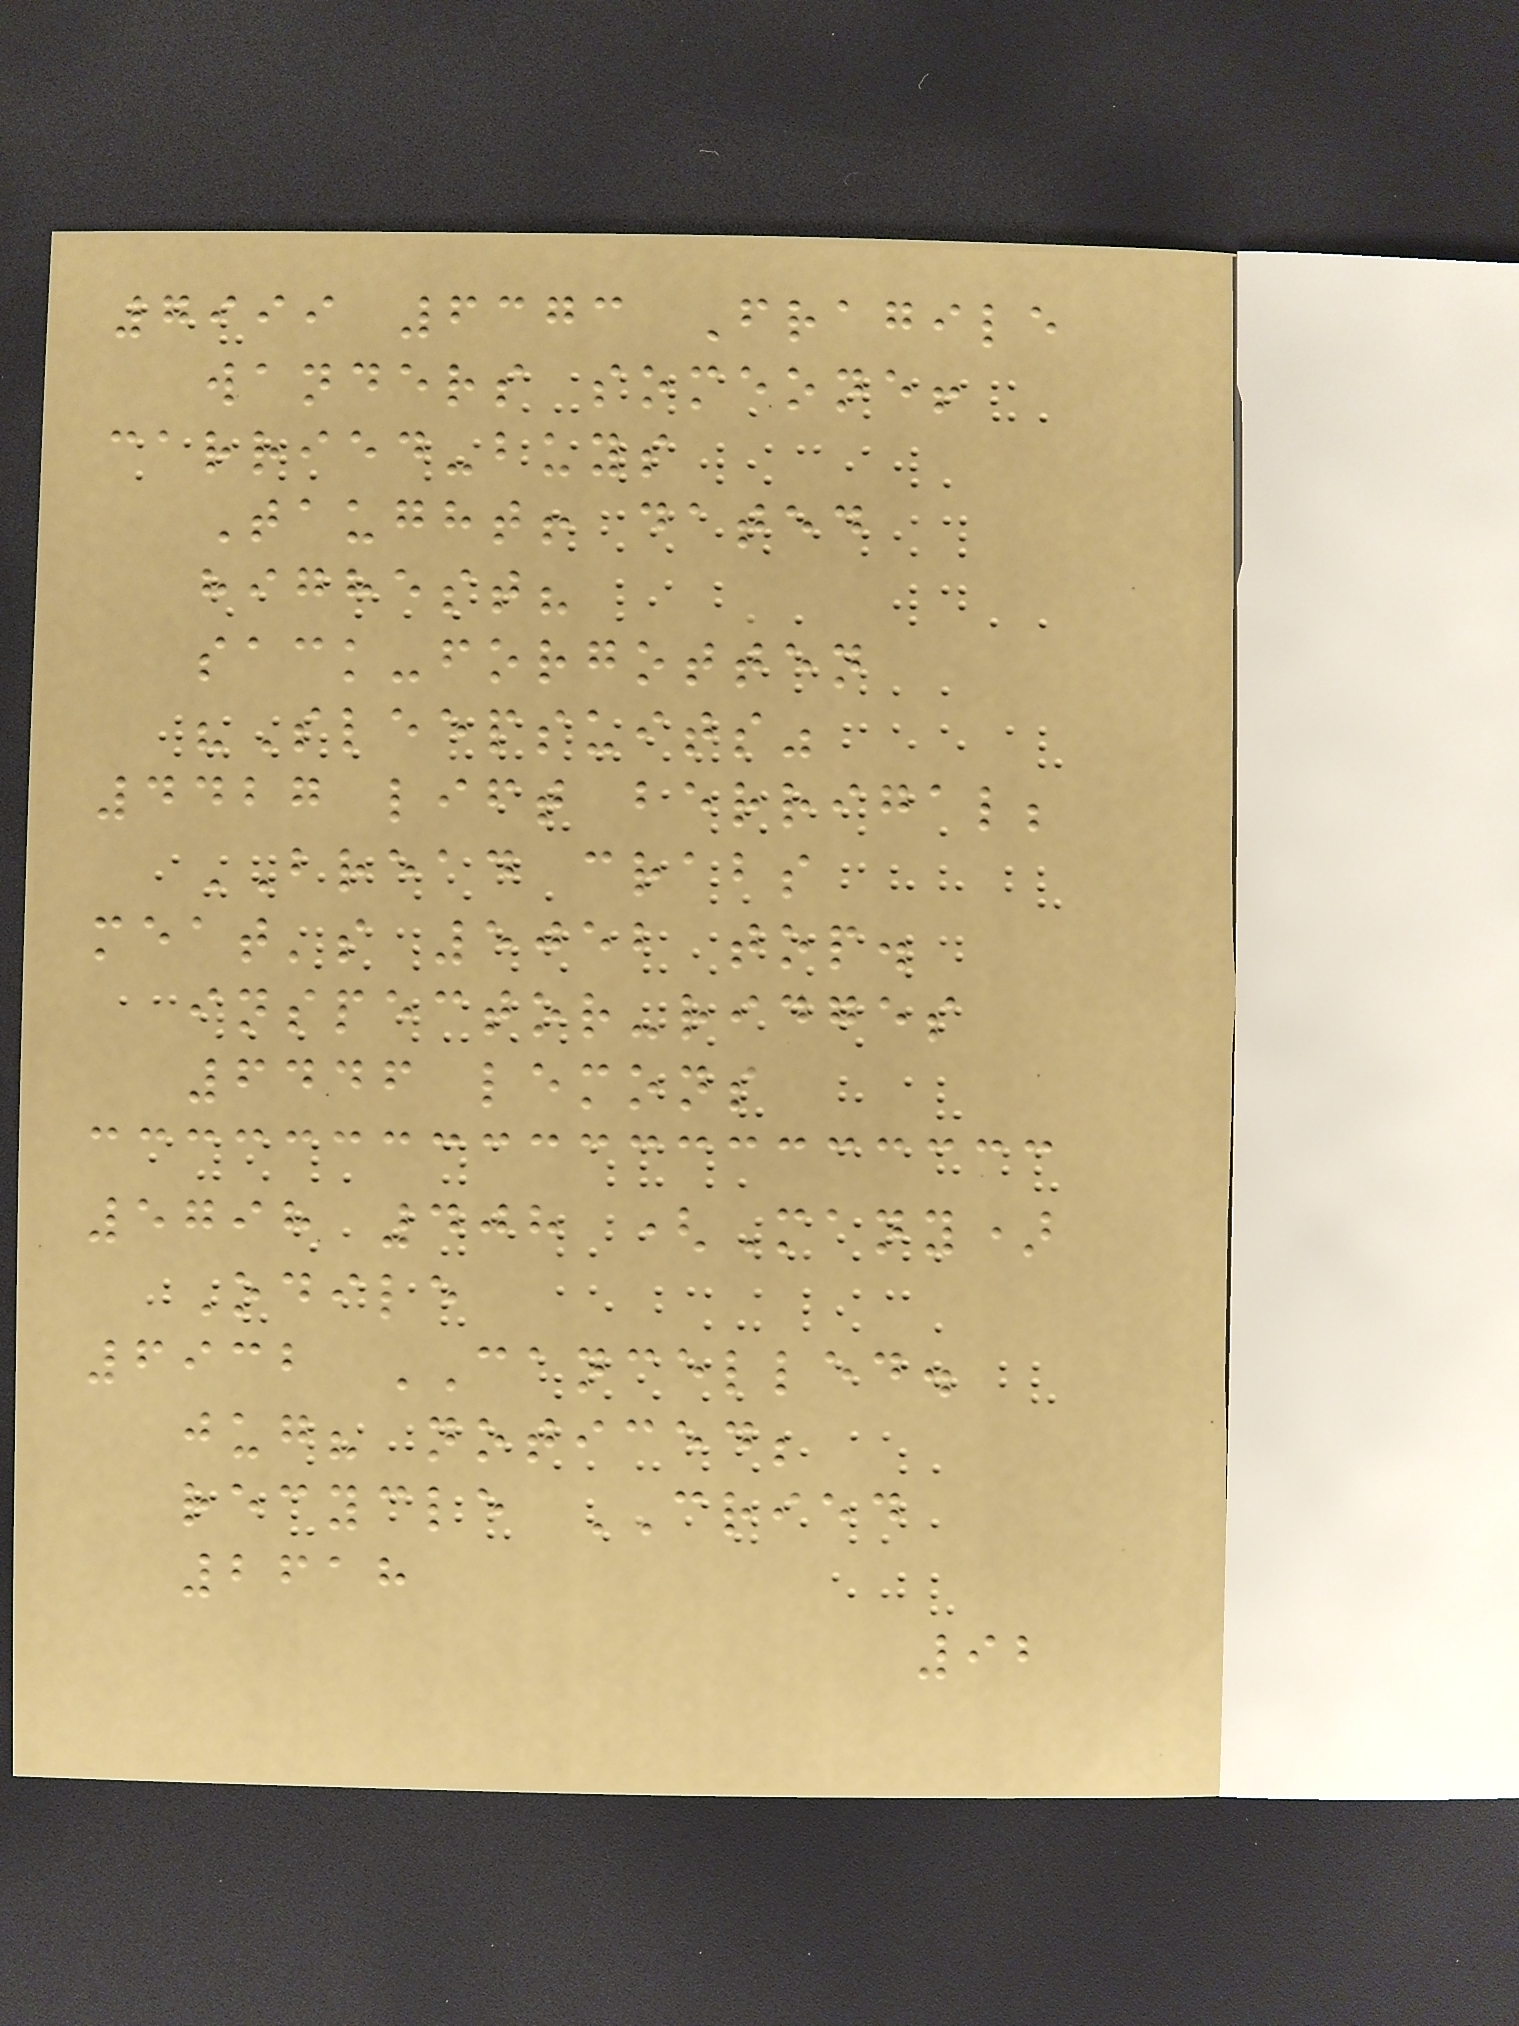7999 6373 Fragile
wanders someone!
carried-buys
Taught! dated
highest?
sack-forgotten
"Sleepsuits"
4427 lift berrigal;
BREAD crabs
meat's 5052 top.
inspector-ridges
6446 lemons
5798 408 (Many)
Odile
6932 CANCELLED.
jug? noticed;
recycle CRIED
2618
92
